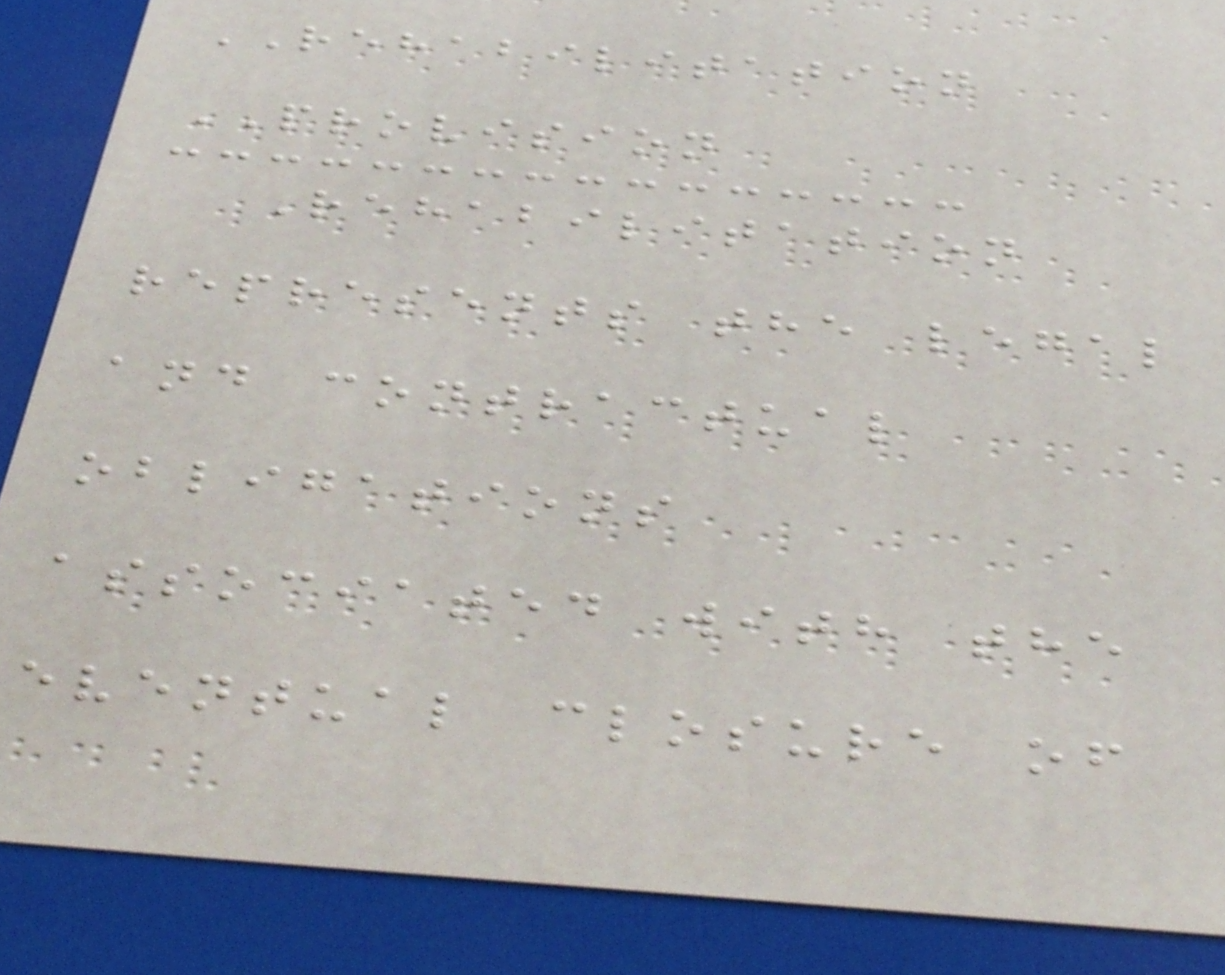REHABILITATION
PROVISION
Rehabilitation
represents the legal
and contractual
obligations
associated with the
eventual closure of
